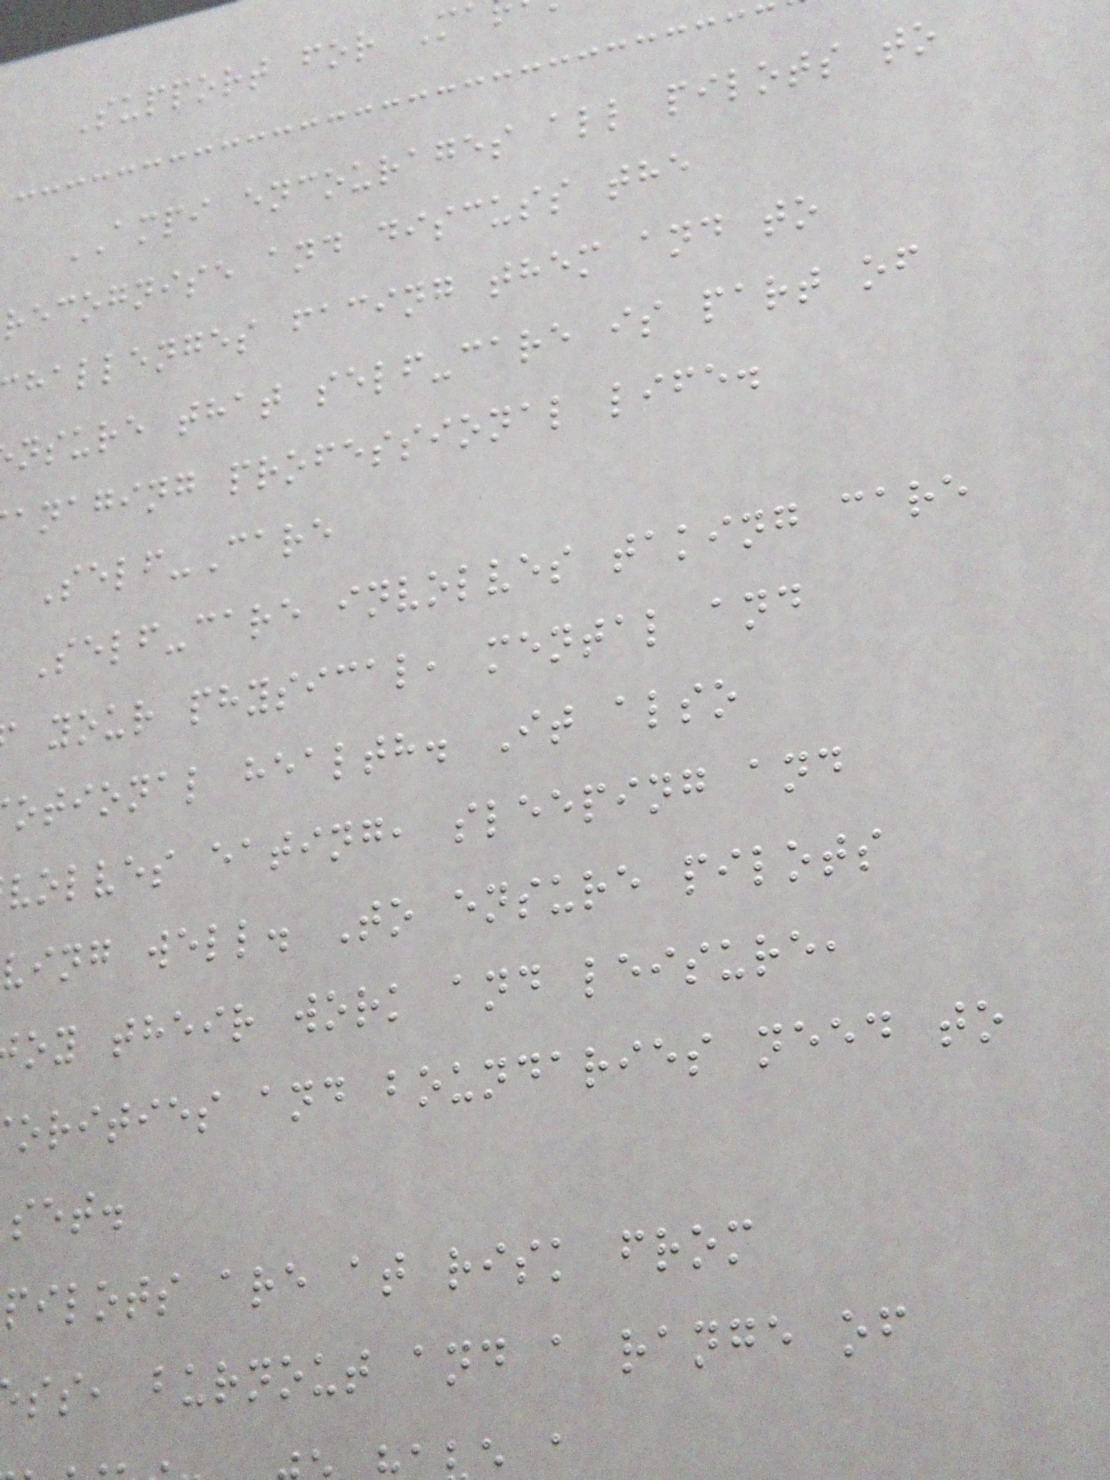Support for M
AMPI encourages all pilots to
recognise and discuss the
hallenges facing them and to
nsure that self-care is part of
anaging professional life.
Self-Care
Self-care involves taking care
your physical, mental and
otional health. It also
volves eating, sleeping and
ving well. To ensure pilots
oy their work and leisure,
orities and boundaries need to
set.
pilots are at risk from
ss, burnout and a range of
